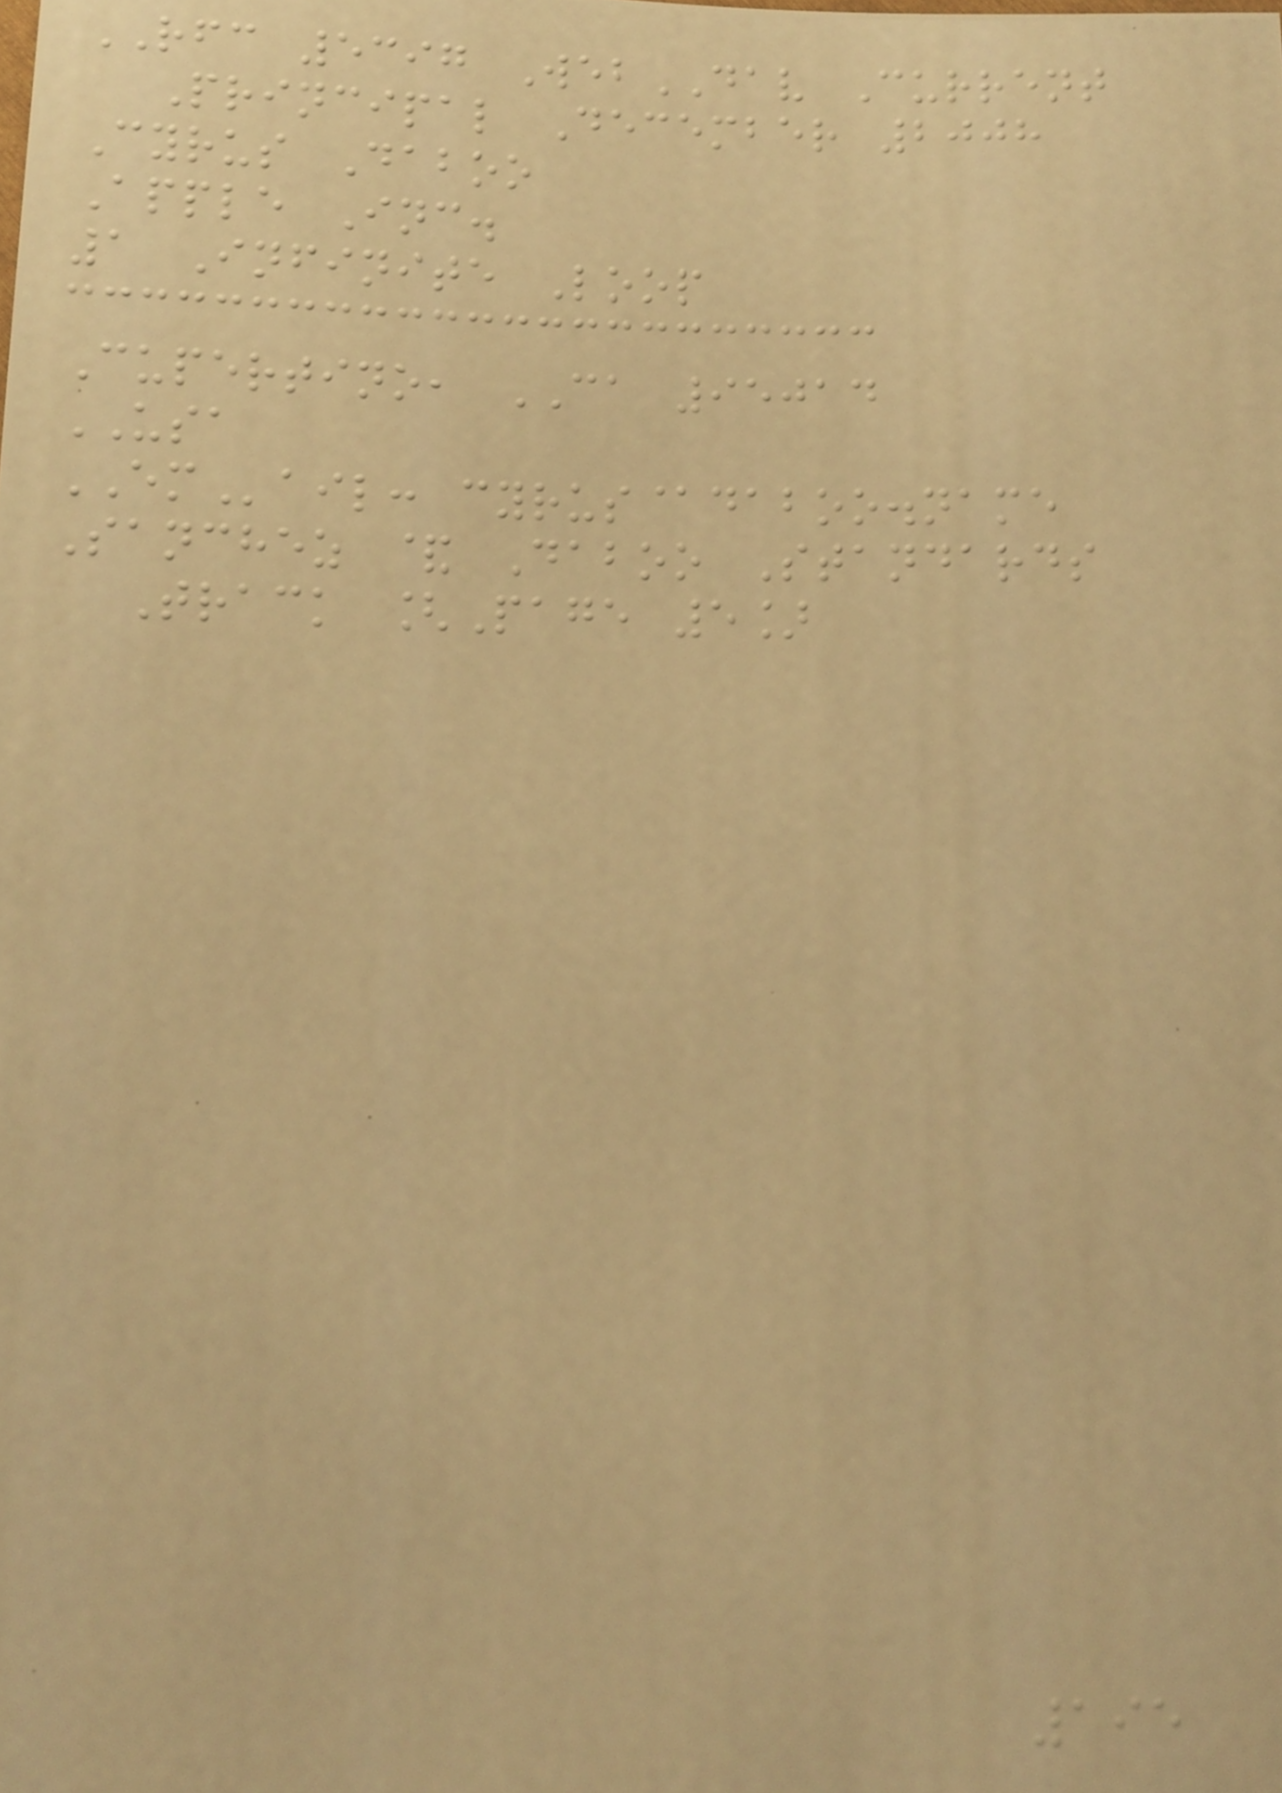RFC 5397 WebDAV Current
Principal December 2008
Cyrus Daboo
Apple Inc.
1 Infinite Loop
Cupertino, CA 95014
USA
EMail: cyrus@daboo.name
Sanchez & Daboo Standards
Track [Page 5]
195
